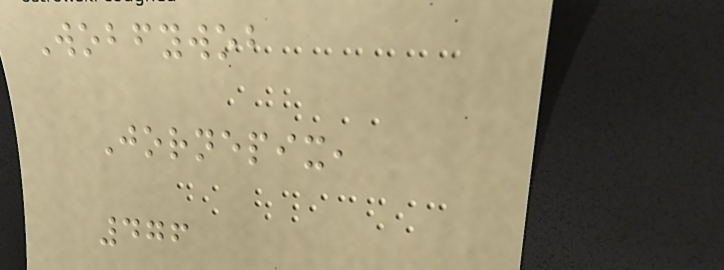Wobfywob
Jornepix,
476
